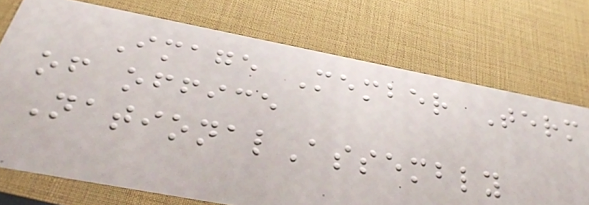Image Member Term
of office
NationalAssembly
